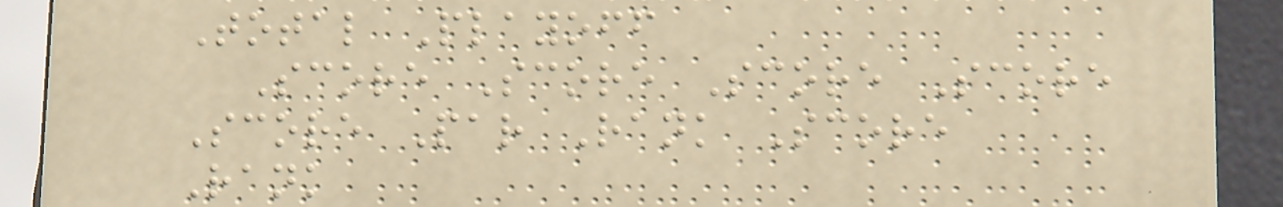Total Playoff
Score Score Score Score
Score Par Rank Score
Rank
